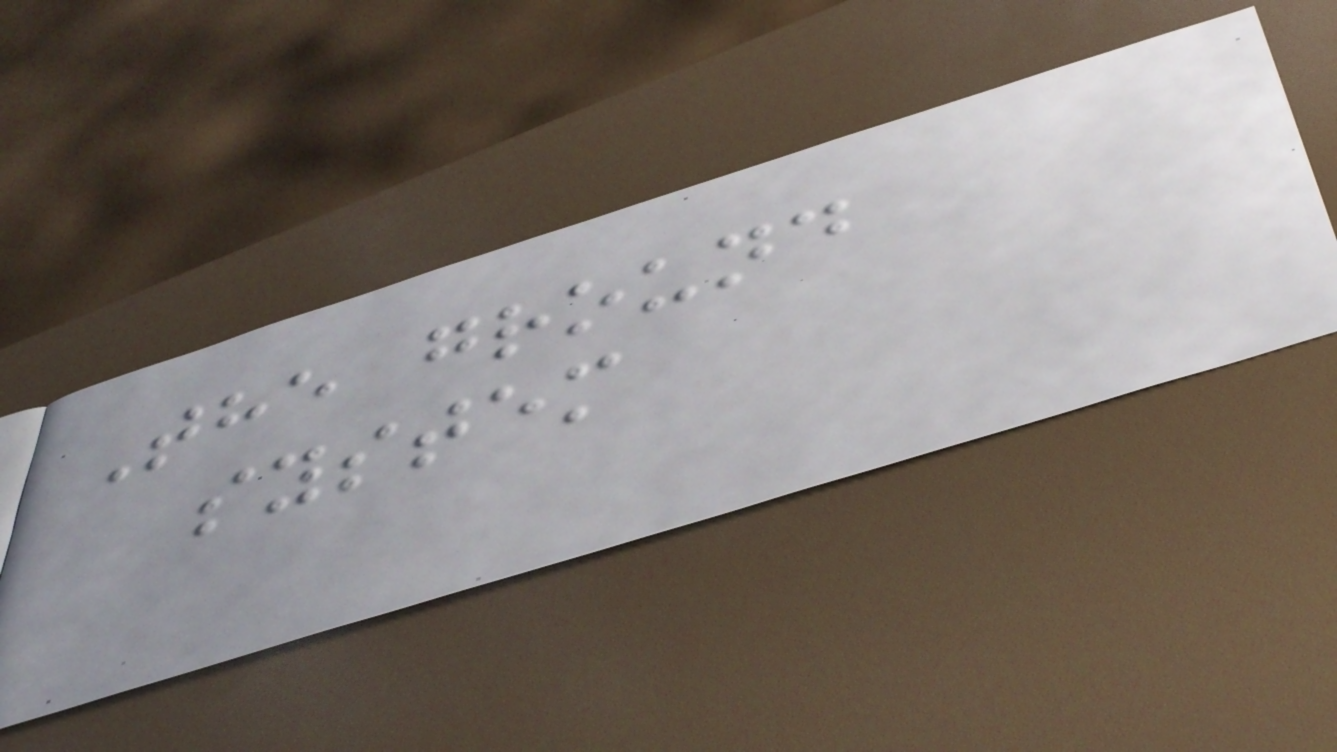The ground
system
